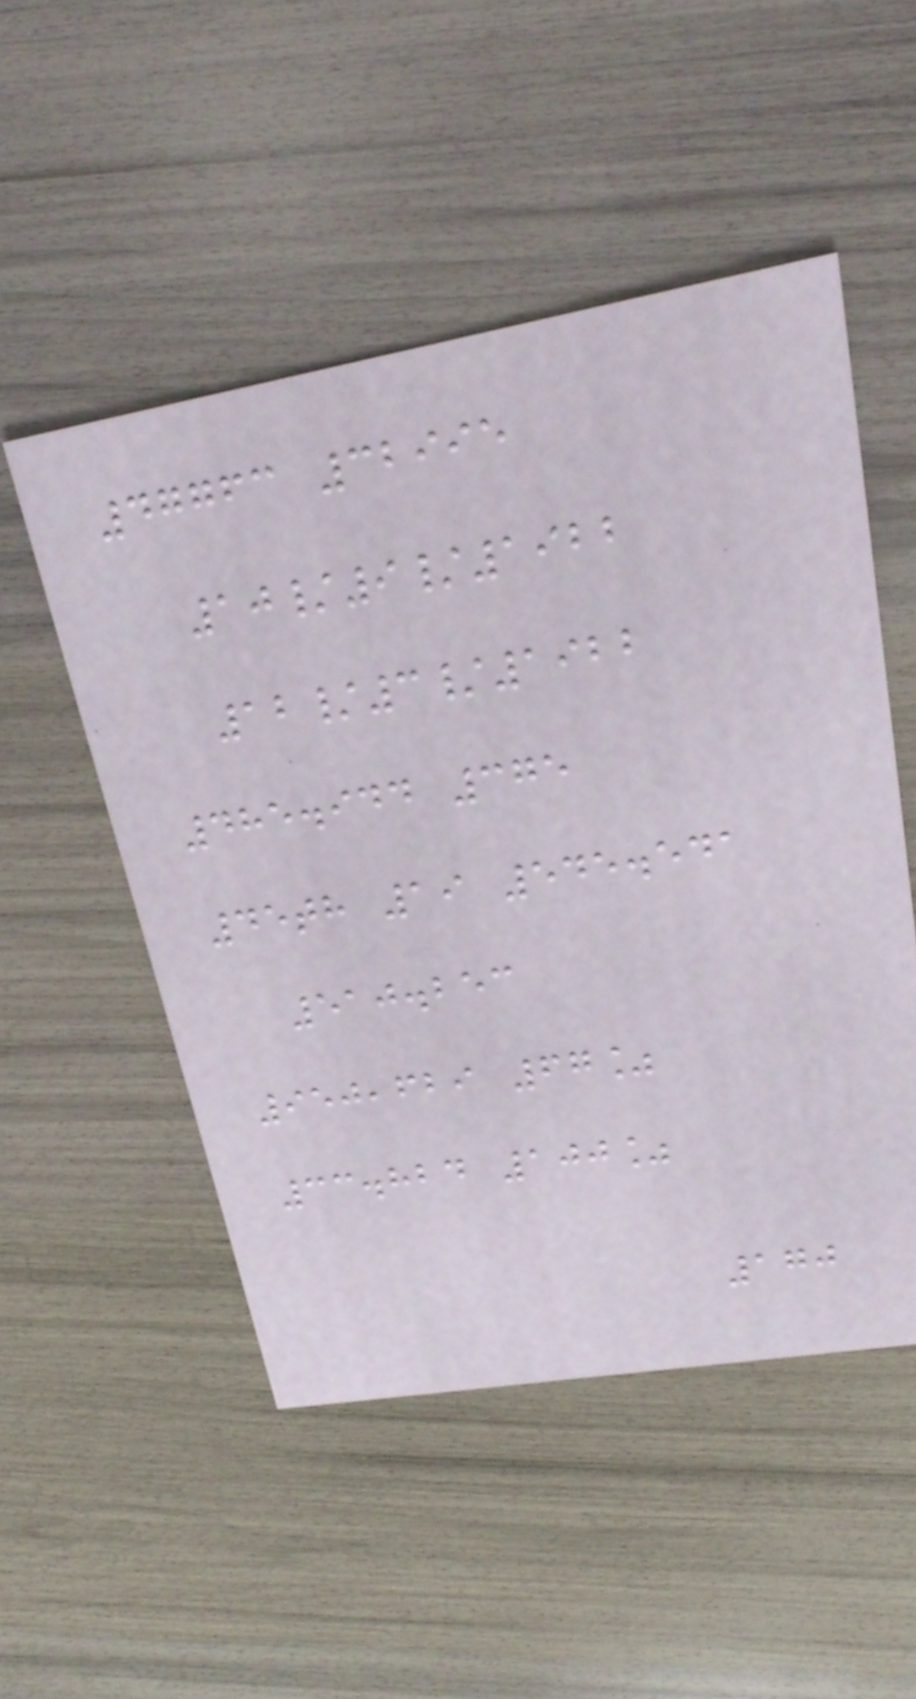47763 32995
10/9/1922
12/3/1922
485.944 375
45th 19 545.541
510.253
950,629 67%
33.824 100%
170
